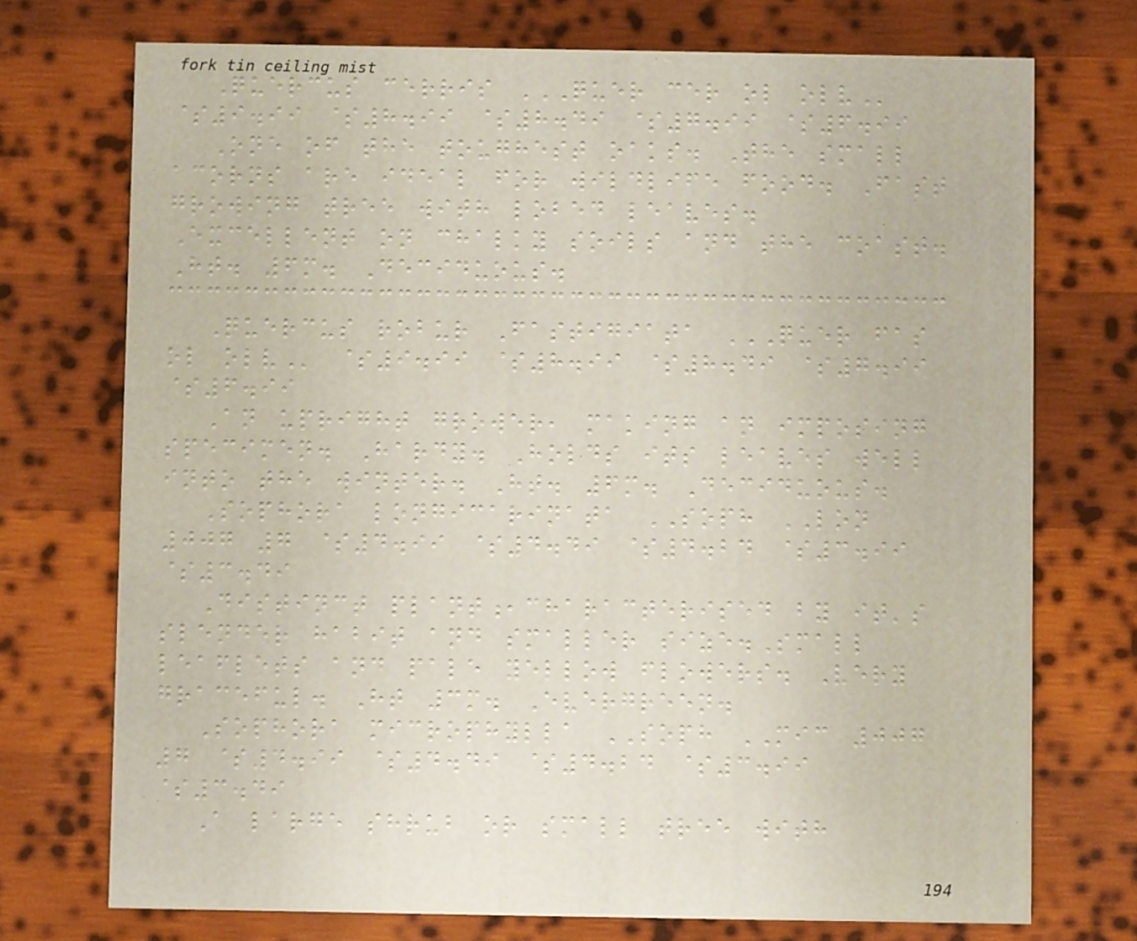Quercus cerris QUER CER OL OLV
$9.99 $8.99 $8.49 $7.99 $6.99
One of the toughest oaks. The small
acorns are ideal for wildlife food. Fast
growing tree with lobed leaves.
Excellent on chalky soils and the coast.
Ht. 6m. Deciduous.
Quercus robur Fastigiata QUER FAS
OL OLV $9.99 $8.99 $8.49 $7.99
$6.99
An upright grower, making an imposing
specimen. Hardy. Holds its leaves well
into the winter. Ht. 6m. Deciduous.
Sophora longicarinata SOPH LON
007 7 $4.99 $4.49 $4.24 $3.99
$3.49
Distinct plant,characterised by it's
slender habit and smaller size.Small
leaflets and pale yellow flowers. Very
graceful. Ht 3m. Evergreen.
Sophora microphylla SOPH MIC 007
7 $4.99 $4.49 $4.24 $3.99
$3.49
A large shrub or small tree with
